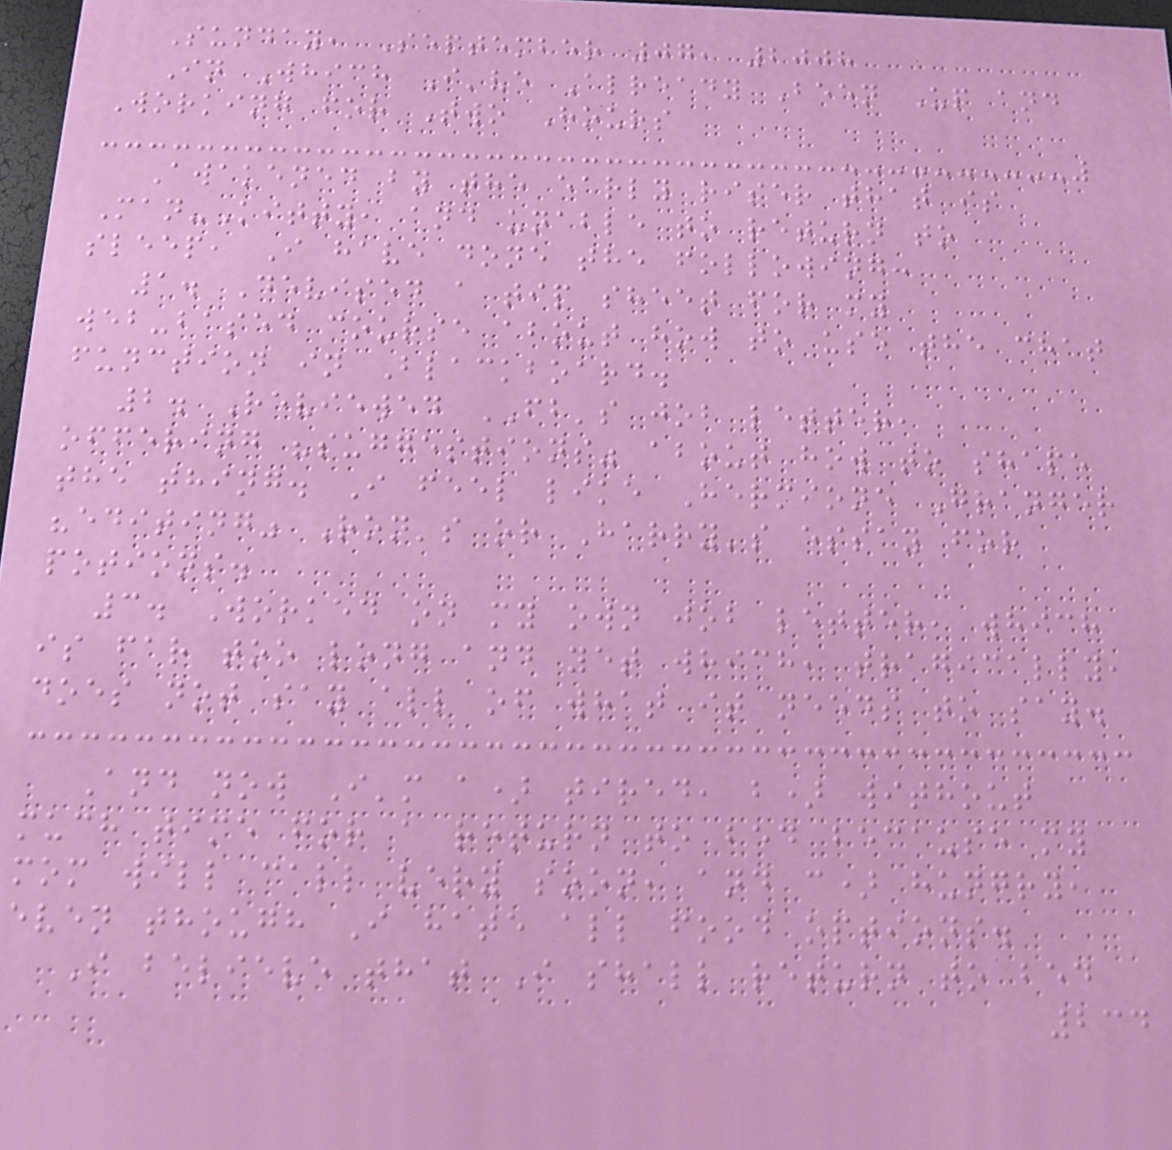Sunday, September 07, 2008
In Which I've Already Been Up and
Working for Two Hours
Awakened by the early riser that is
Man-Kitty, and unable to return to
sleep, I have done the following:
1. Devised a tip sheet for my
web-based course about how to use the chat
function in Blackboard.
2. Reviewed FB's job letter,
offering "suggestions" about how to shape
the thing. I feel like Hermione Granger
"editing" Ron's or Harry's essay for
potions.
3. Worked on my own job letter, which
is far too long and yet which, tragically,
does not say all of what it needs to say.
And now I'm a) tired, b) without
much time for a return to bed because my
mom will call very soon, and c) hungry,
even though I hate all food options.
I believe that I shall return to bed
234
